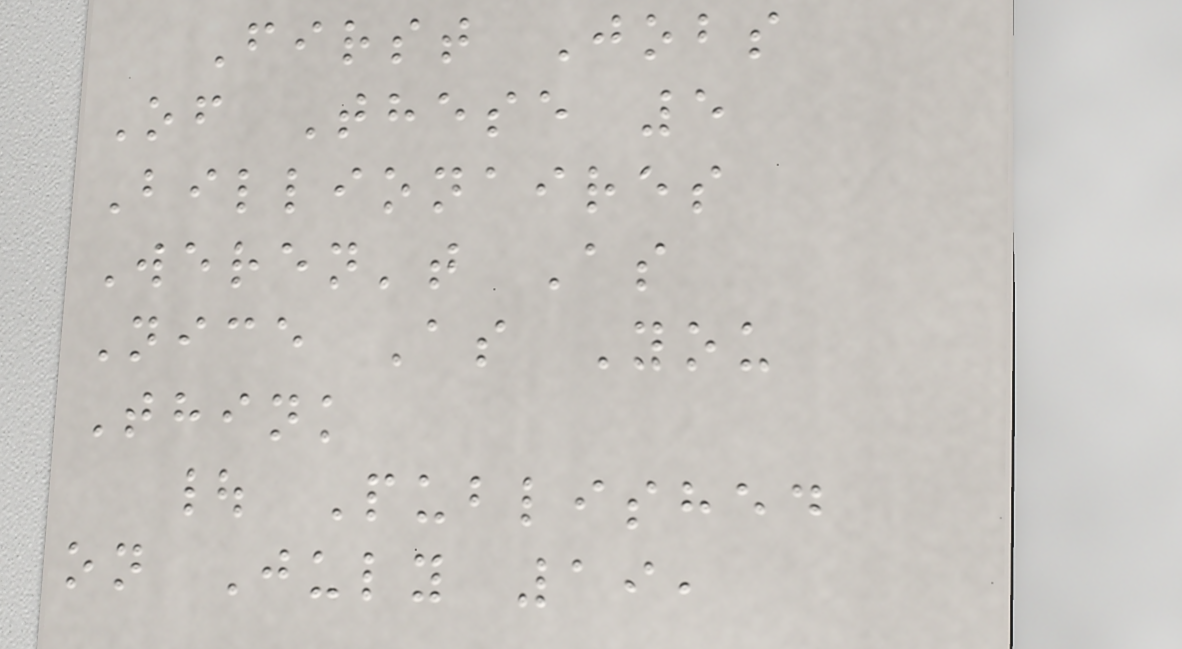First Jobs
Of These 5
Billionaires
Weren't As
Nice As You
Think
| Published
on July 19,
